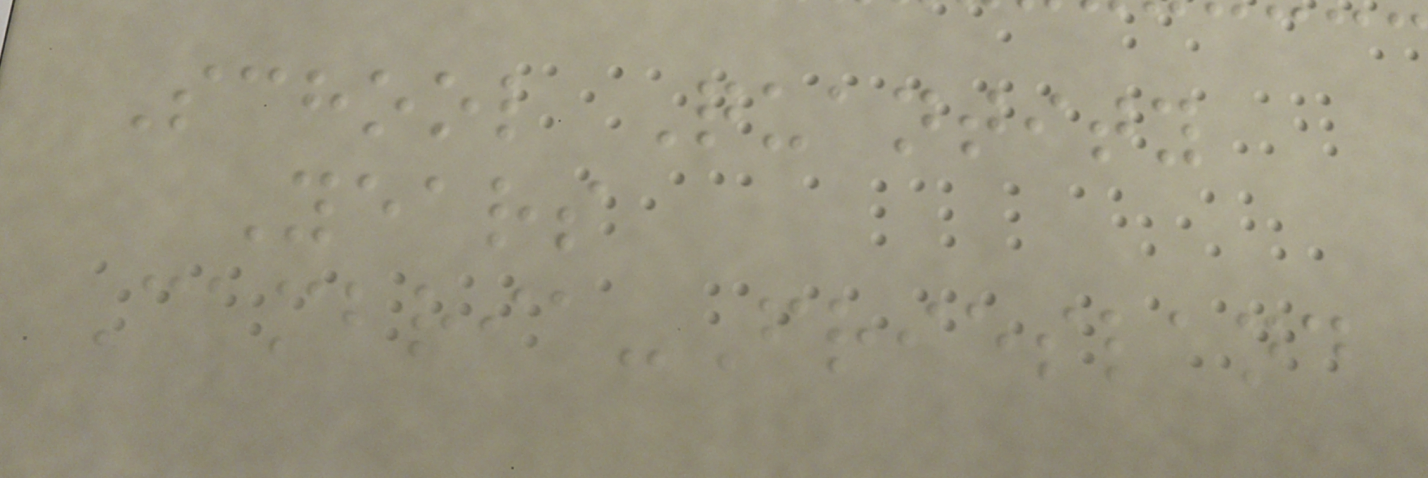School Quantity
Years
Cambria-Friesland
